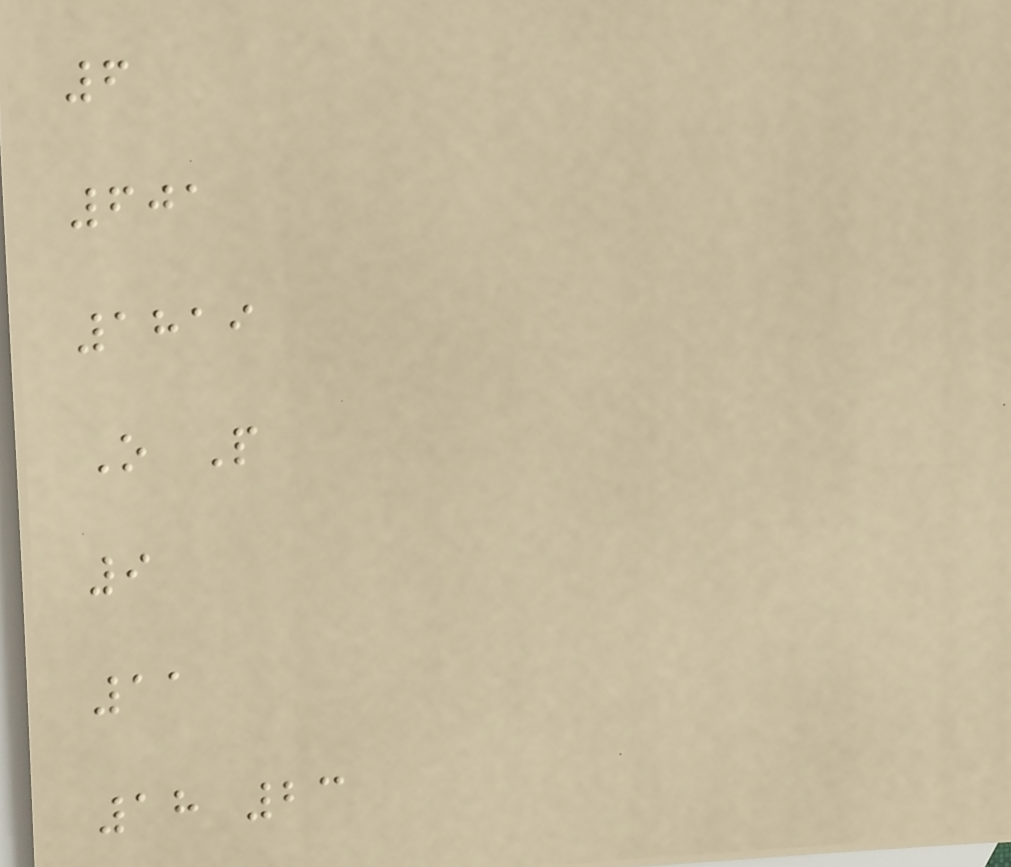6
601
1819
O P
9
11
18 23
